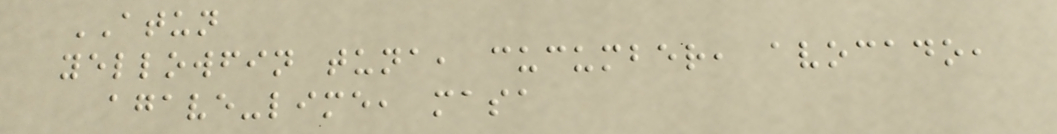ATUN
yellowfin tuna, cucumber, avocado,
agave-lime, masa
